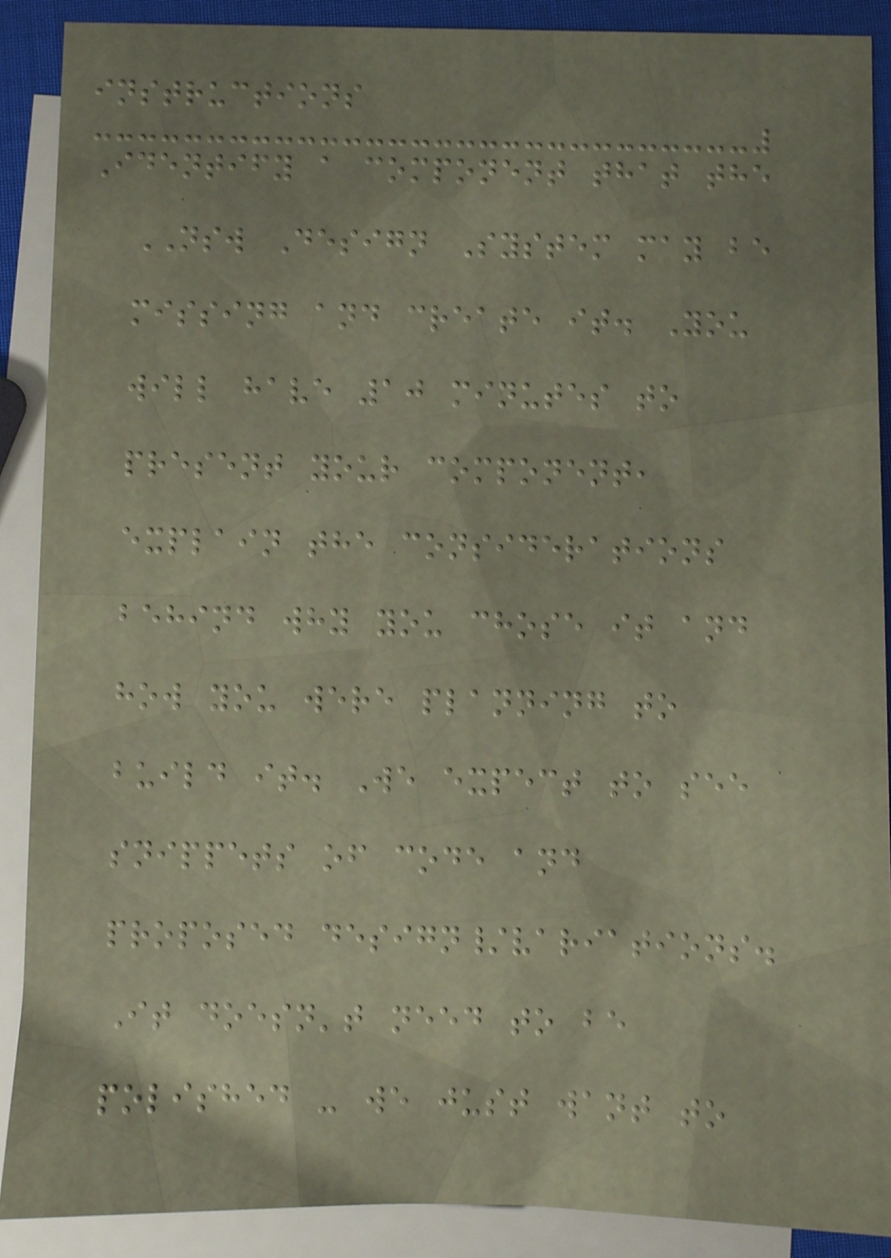instructions
Identify a component that the
NSW Design System may be
missing and create it. You
will have 10 minutes to
present your component,
explain the considerations
behind why you chose it and
how you were planning to
build it. We expect to see
snippets of code and
proposed design/variations.
It doesn't need to be
polished - we just want to
